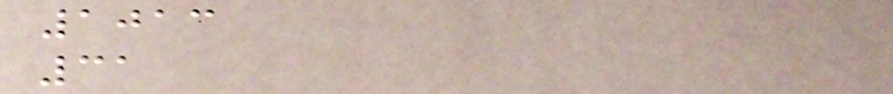1013
31
